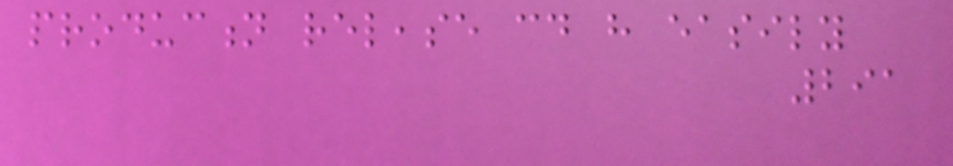production release could have easily
291
